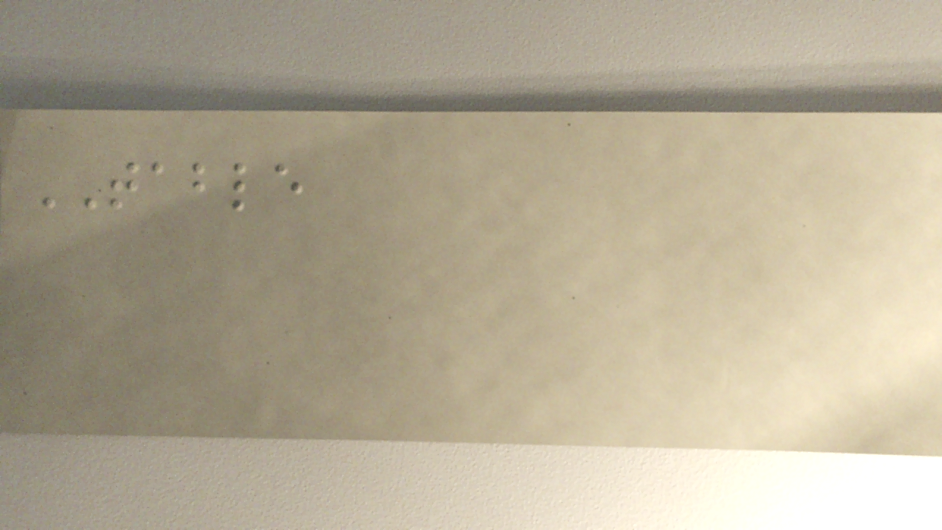TABLE
